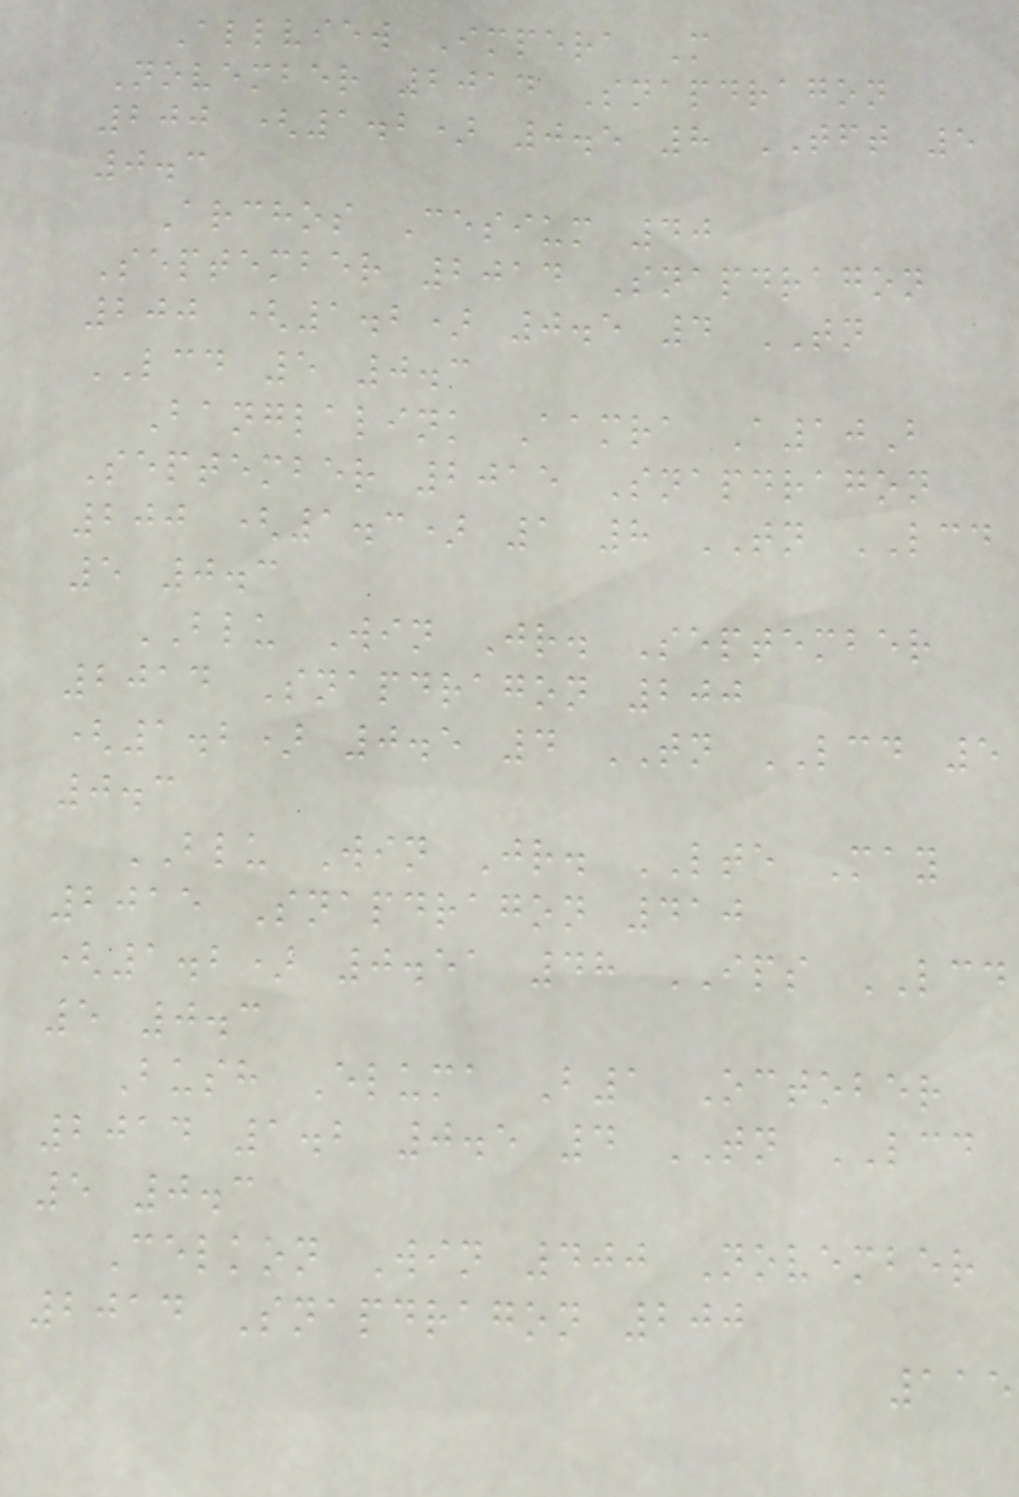Allview Impera M
November 2014 Snapdragon
200 (1.2) 0.5 8 TFT 5
0.3
Archos Cesium 40
September 2014 Snapdragon
200 (1.2) 0.5 4 TN
LCD 5 0.3
Banglalink Aamra A10B
September 2015 Snapdragon
200 (1.3) 1 8 TN LCD
5 0.3
BLU Win Jr. September
2014 Snapdragon 200
(1.2) 0.5 4 TN LCD 5
0.3
BLU Win Jr. LTE May
2015 Snapdragon 410
(1.2) 0.51 48 IPS LCD
5 0.3
Bush Eluma B1 October
2014 1.2 0.5 4 TN LCD
5 0.3
Celkon Win 400 November
2014 Snapdragon 200
115
